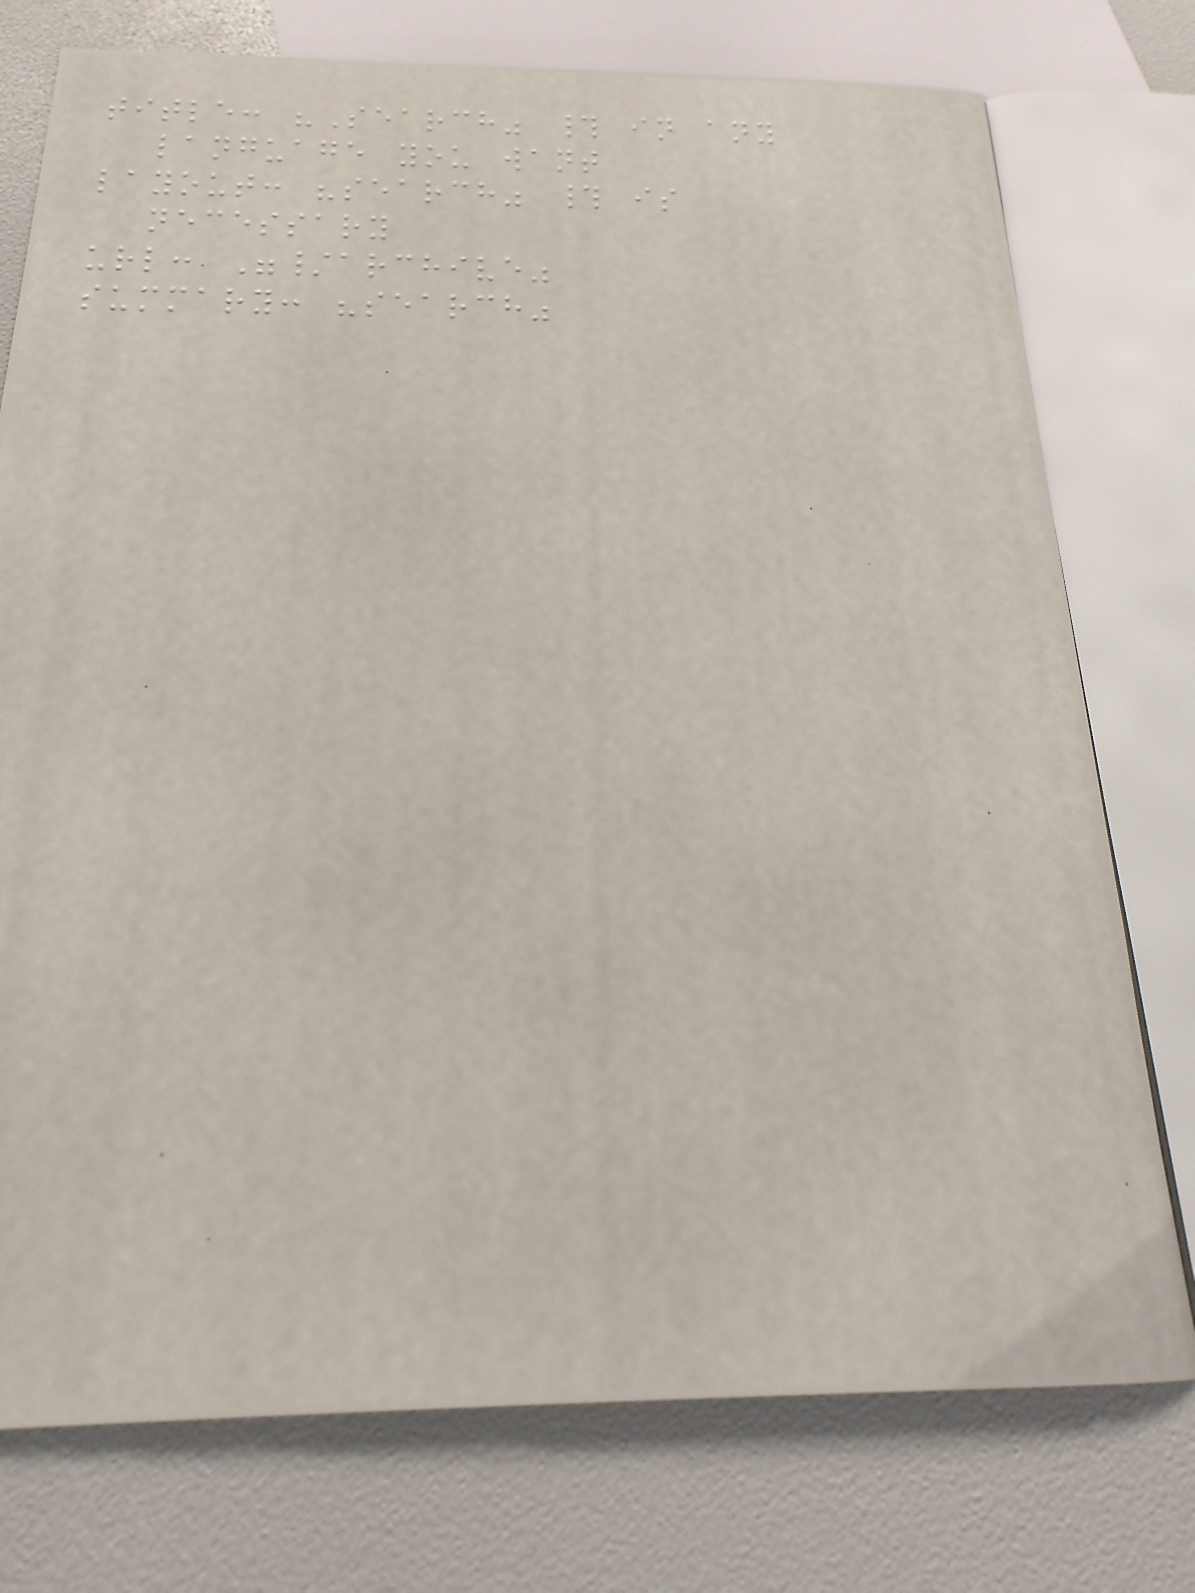title: "Search" # in any
language you want
layout: "search" # is
necessary
url: "/archive"
summary: "search"
